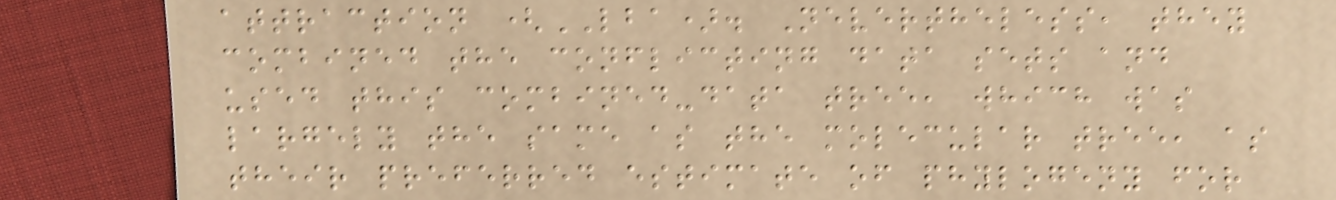attraction (LBA). Nevertheless, they
combined the conflicting data sets and
used this combined-data tree, which was
largely the same as the molecular tree, as
their preferred estimate of phylogeny for
